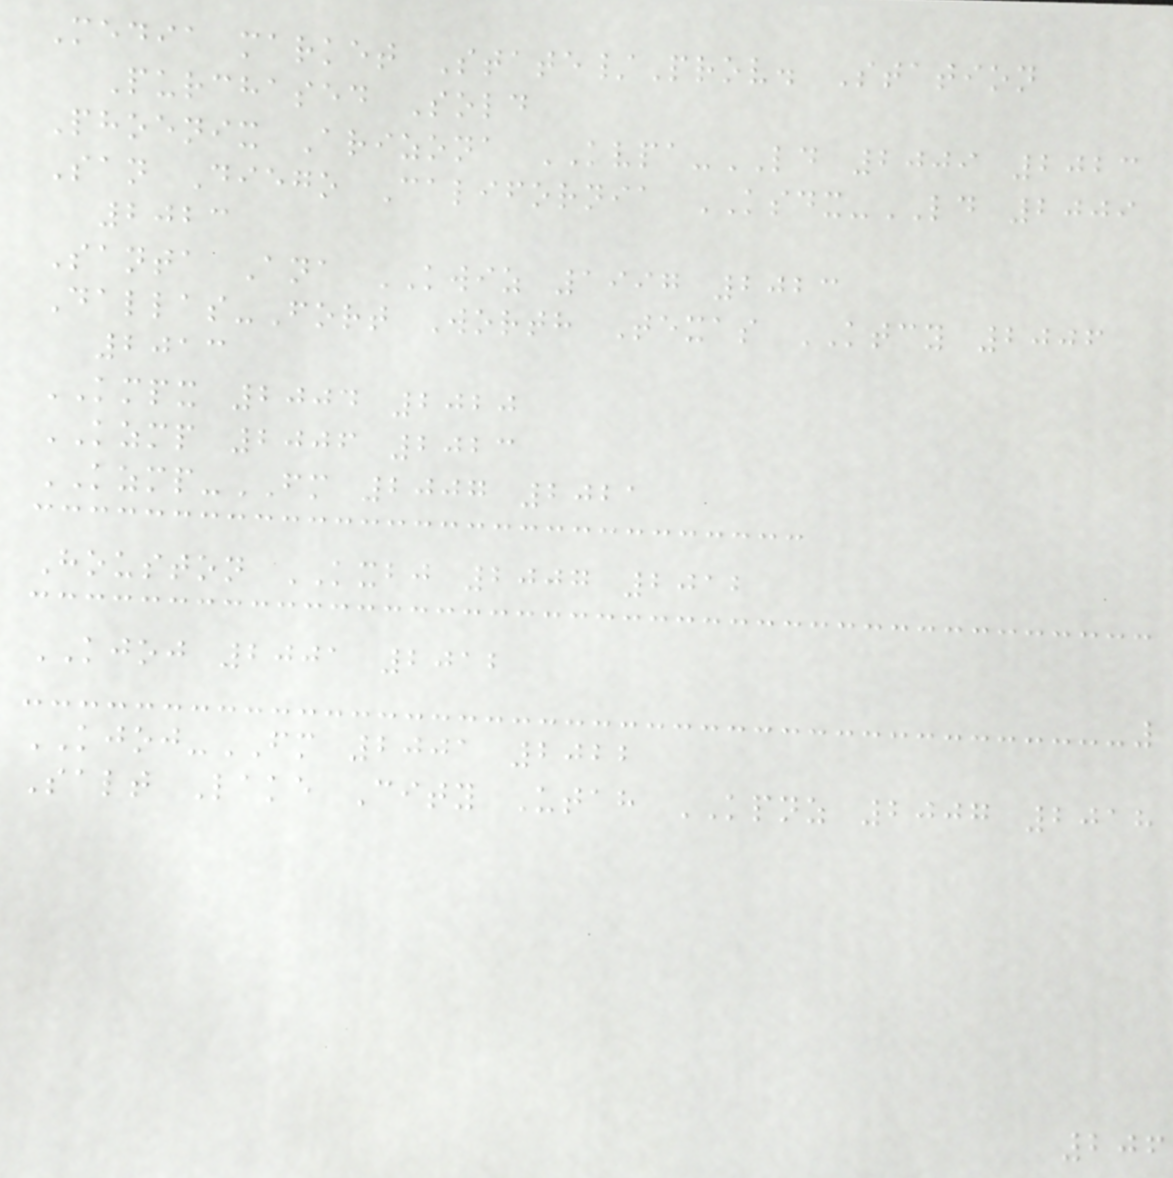Media market State/Prov. Station
Purchased Sold
Phoenix Arizona KVPA-LD 2009 2023
San Diego California KSDX-LD 2009
2023
Santa Ana KWIZ 1997 2023
Dallas-Fort Worth Texas KTCY 2006
2013
KMPX 2004 2020
KZMP 2006 2023
KZMP-FM 2007 2021
Houston KXBJ 2007 2012
KJOJ 2001 2012
KJOJ-FM 2001 2022
Salt Lake City Utah KPNZ 2007 2018
206
